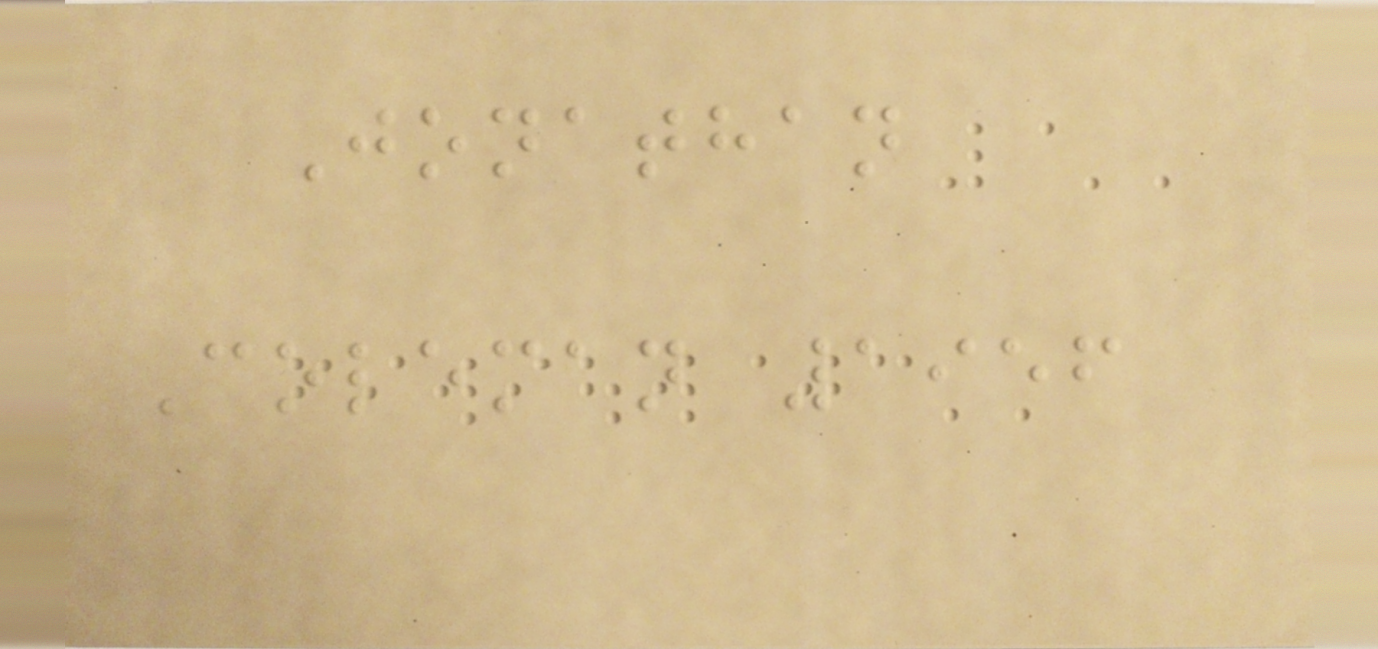Jonathan
Coleman 1956
